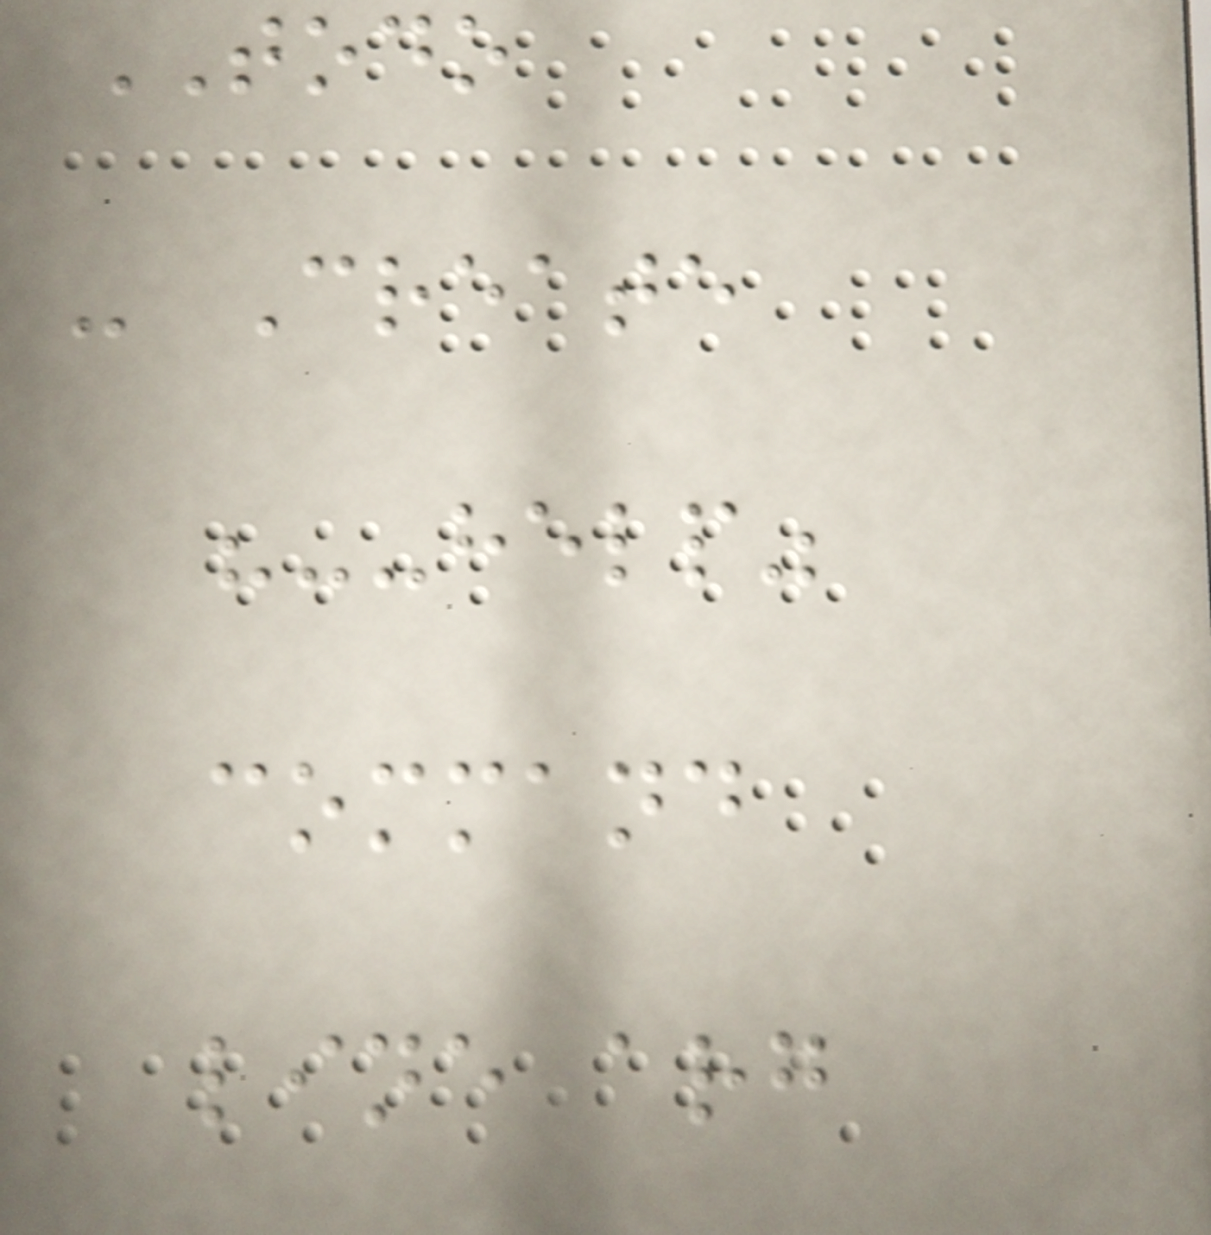TODO
- Create
"--help"
command
line arg
